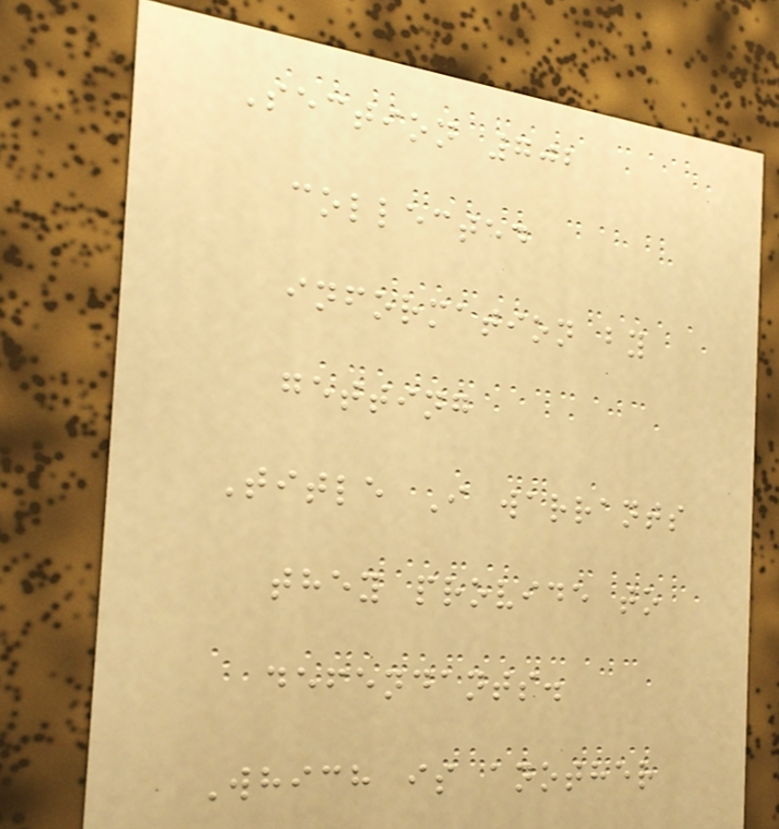Section 702
collected
information by
getting
Title I warrants
they provide to
defendants.
Which is another
